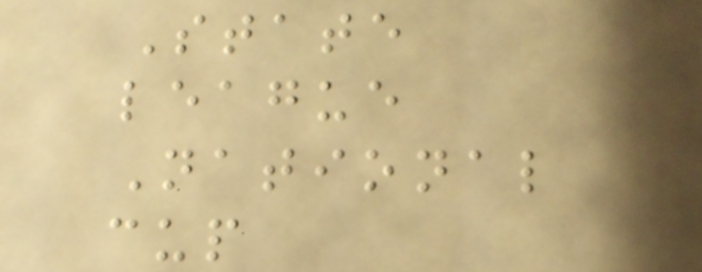State
league
National
cup
